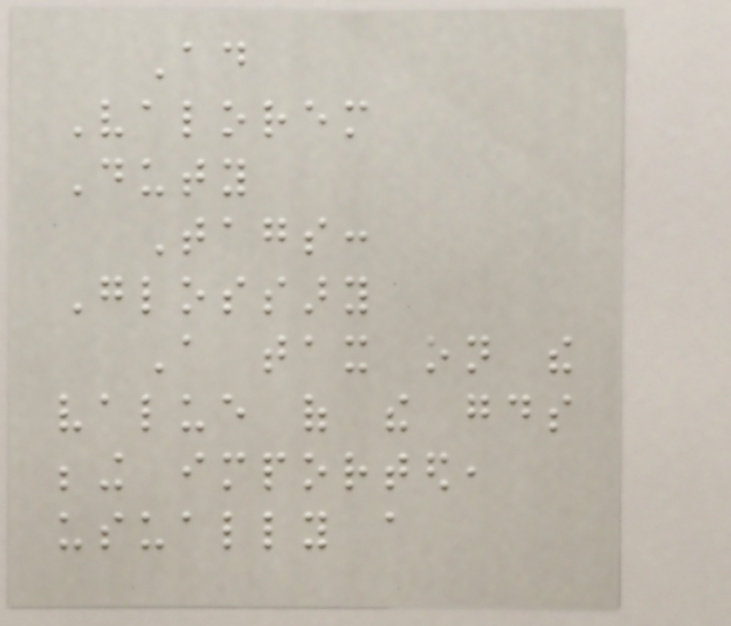Ad
Valorem
Duty
Tags:
Glossary
A tax on the
value of the goods
being imported,
usually a
